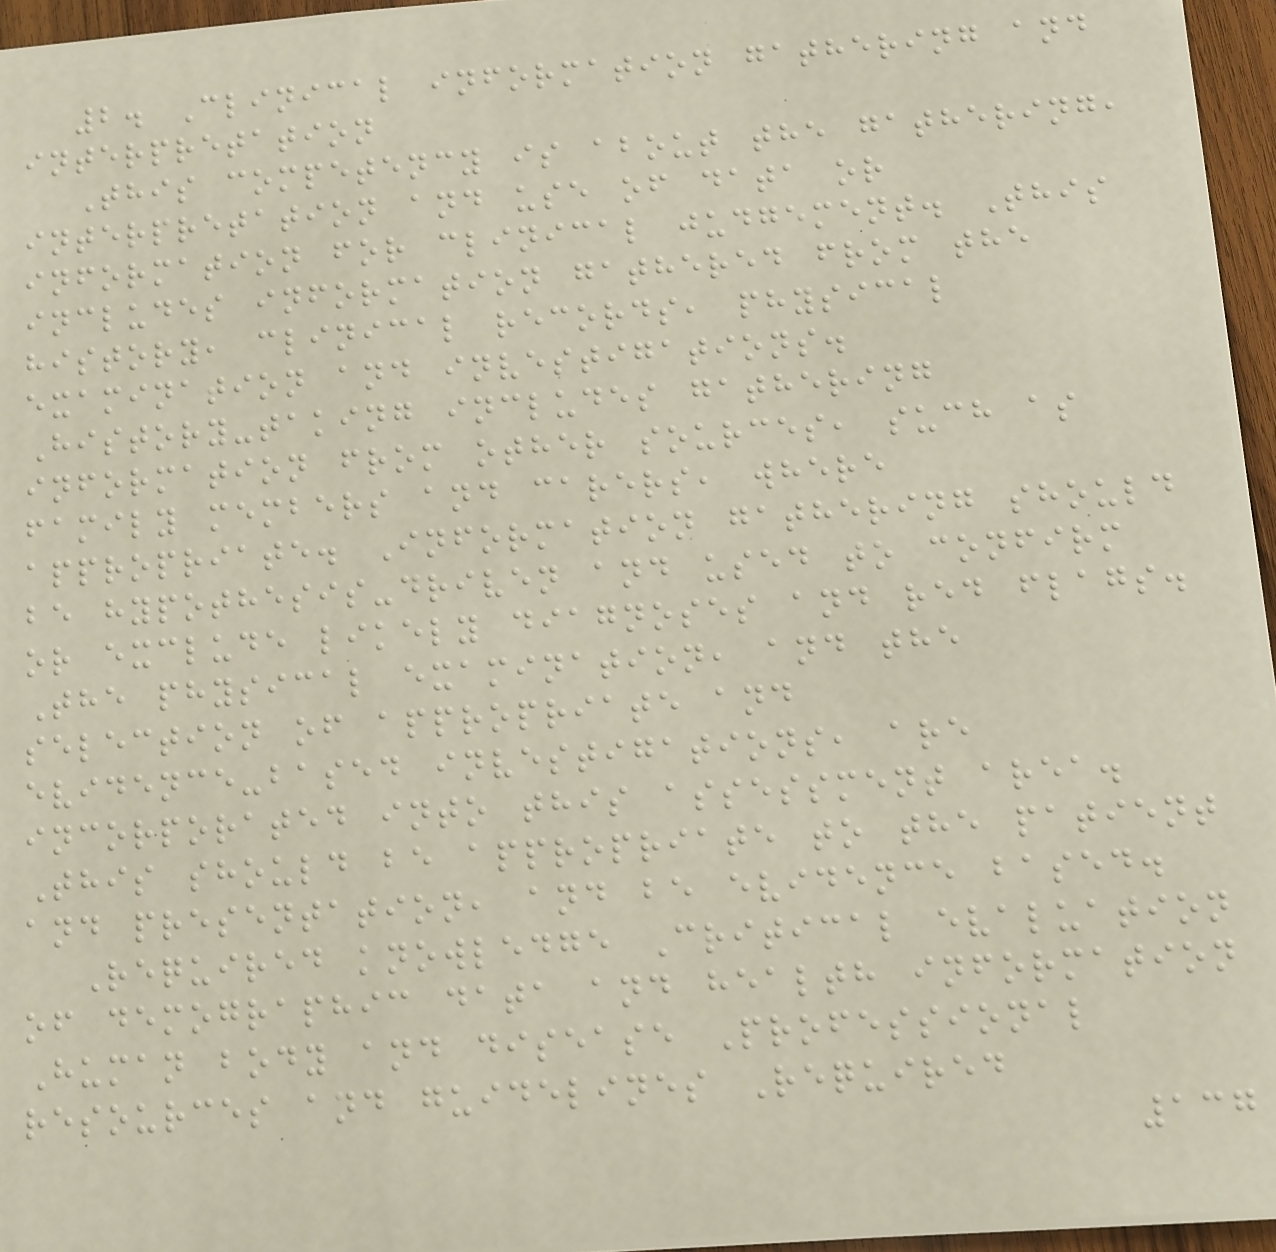2. Clinical information gathering and
interpretation
This competency is about the gathering,
interpretation and use of data or
information for clinical judgement. This
includes information gathered from the
history, clinical records, physical
examination and investigations.
History-taking includes gathering
information from other sources, such as
family members and carers, where
appropriate. Information gathering should
be hypothesis-driven and used to confirm
or exclude likely diagnoses and red flags.
The physical examination, and the
selection of appropriate and
evidence-based investigations, are
incorporated into this assessment area.
This should be appropriate to the patient
and presentation, and be evidence based.
Required knowledge Critical evaluation
of demographic data and health information
Human body and disease Professional
resources and guidelines Required
137
